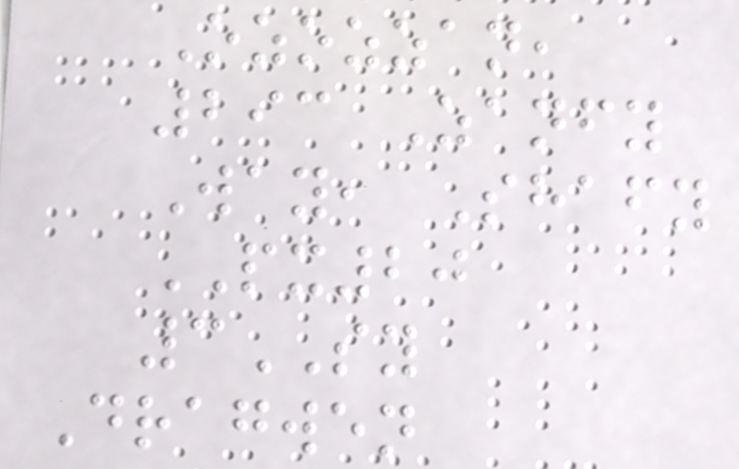Ozozzan,
293 Zanfy
Way, Shafy
PX20
3SY
Dragwen
